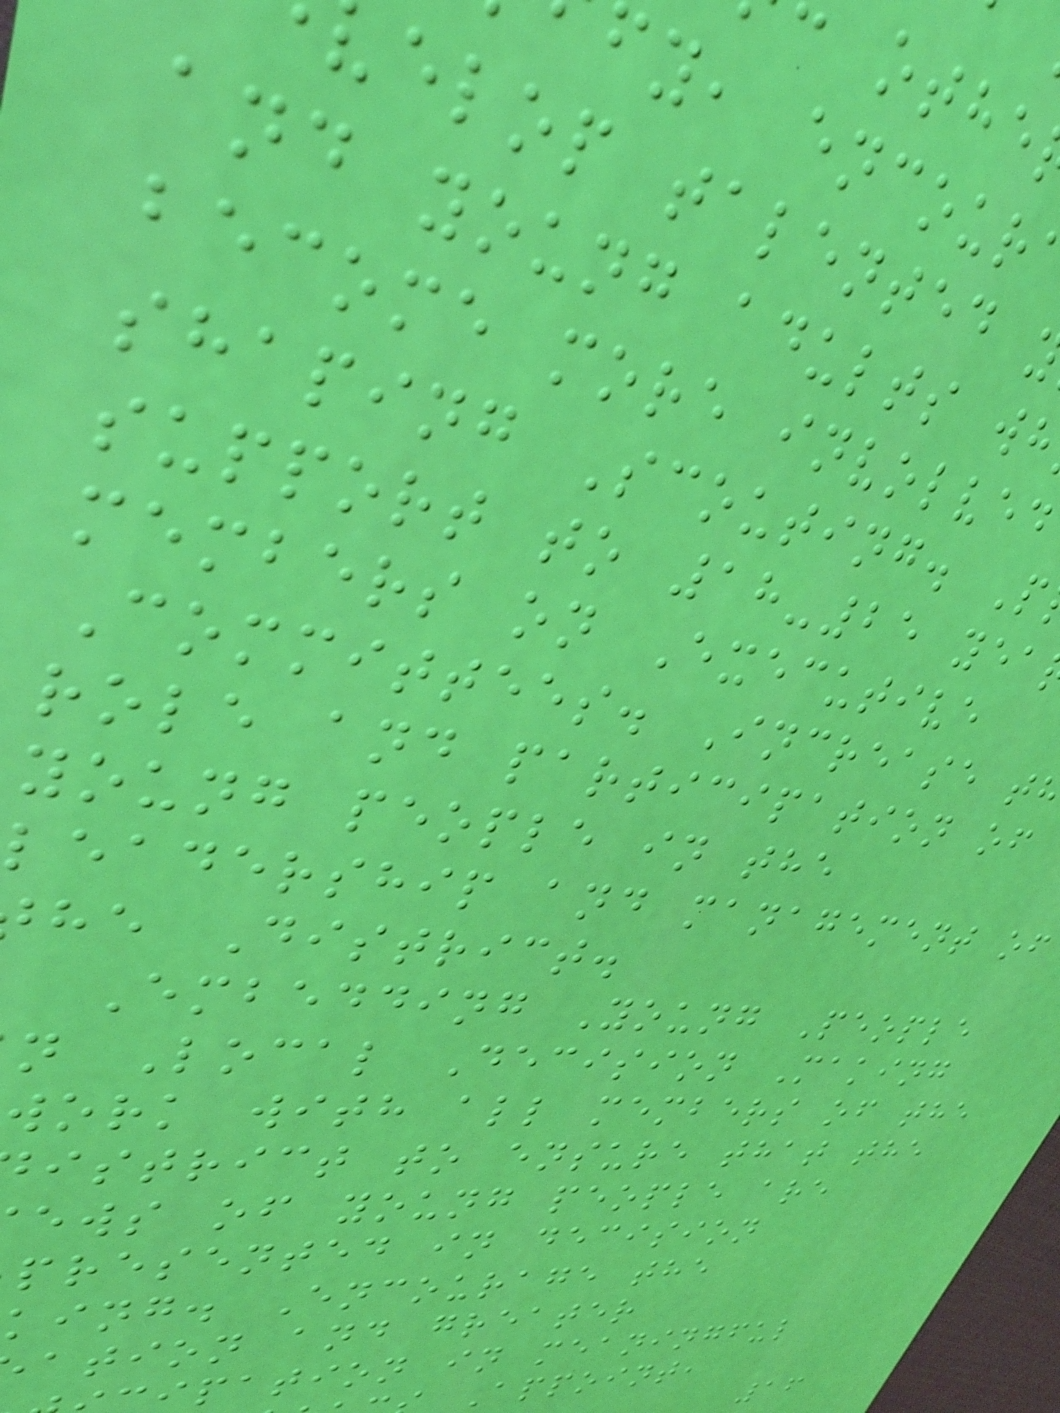fy, encour
elop talented
and young adults wh
become more involved
shaping Scouting. P
support to 18-25 yea
members on Executive
Committees. Increase t
role and participation of
young people in the
leadership and management of
he District.
Embedding Young People
n Local Decision Making
work with all members of the
istrict to ensure that the
ews of young people are
presented in decision
king. Encourage the
ation and greater
pation in meaningful
Appoint,
16
